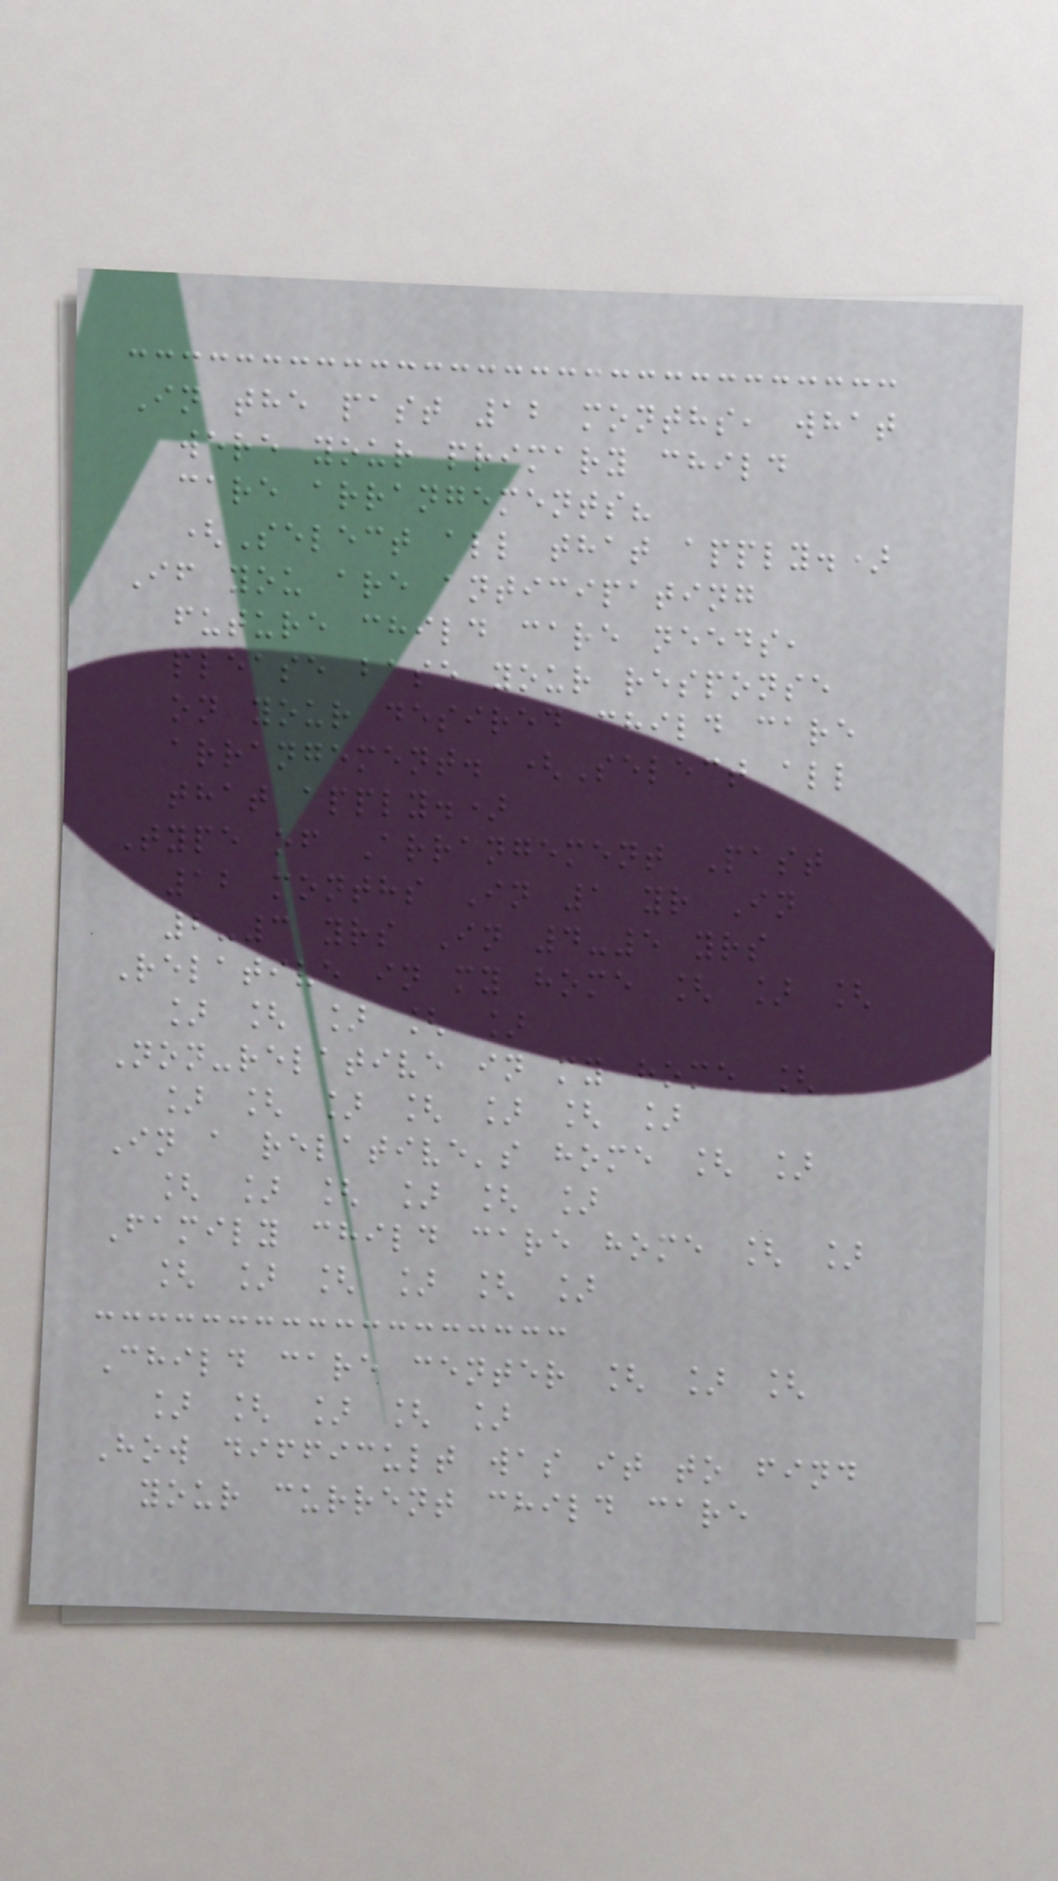In the past 12 months, what
were your primary child
care arrangements?
(Select all that apply.)
If you are anticipating
future child care needs,
please base your response
on your desired child care
arrangement. (Select all
that apply.)
Type of Arrangement Past
12 months In 1 yr In
2-3 yrs In 4-5 yrs
Relative in my home [ ] [
] [ ] [ ]
Non-relative in my home [
] [ ] [ ] [ ]
In a relative's home [ ]
[ ] [ ] [ ]
Family child care home [ ]
[ ] [ ] [ ]
Child care center [ ] [
] [ ] [ ]
How difficult was it to find
your current child care
